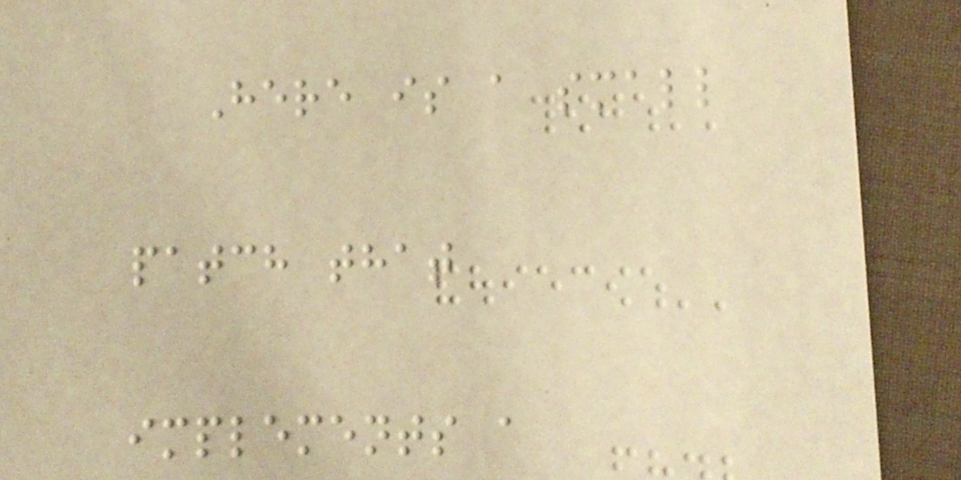Here is a small
patch that
implements a
